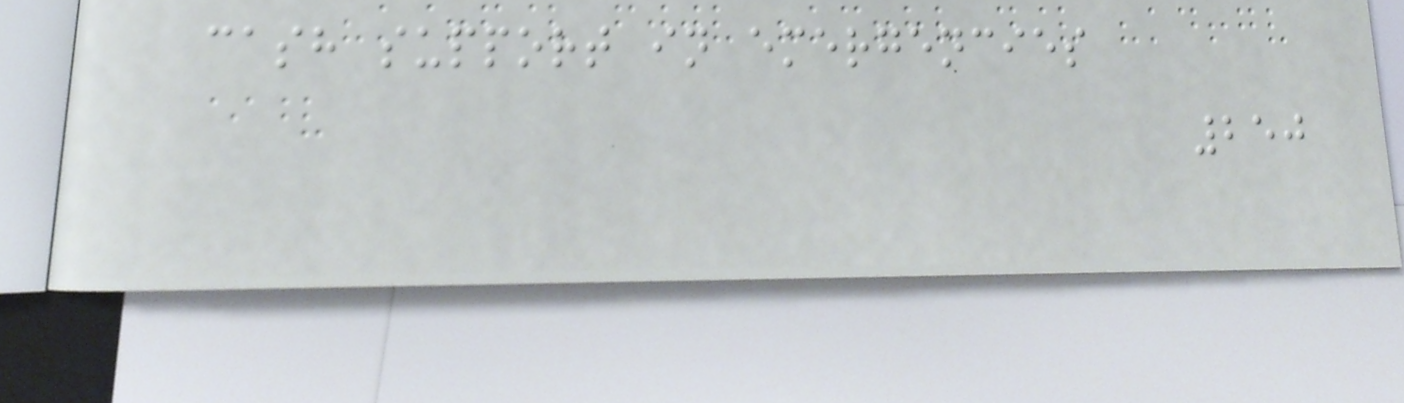cash support in emergencies
250
